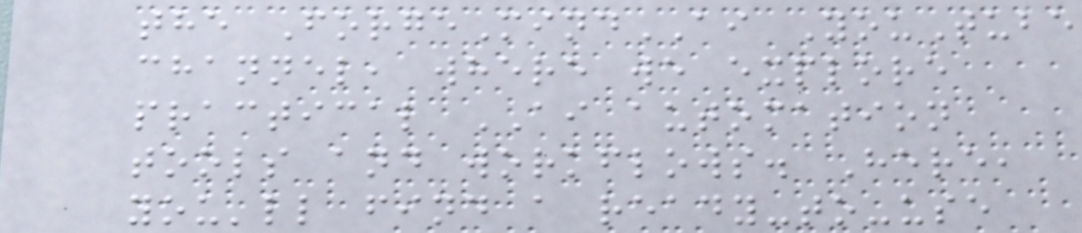the ForgeMindAI YouTube
channel, where we explore
practical AI automation
tools and workflows. Here,
you'll find a ready-to-use
